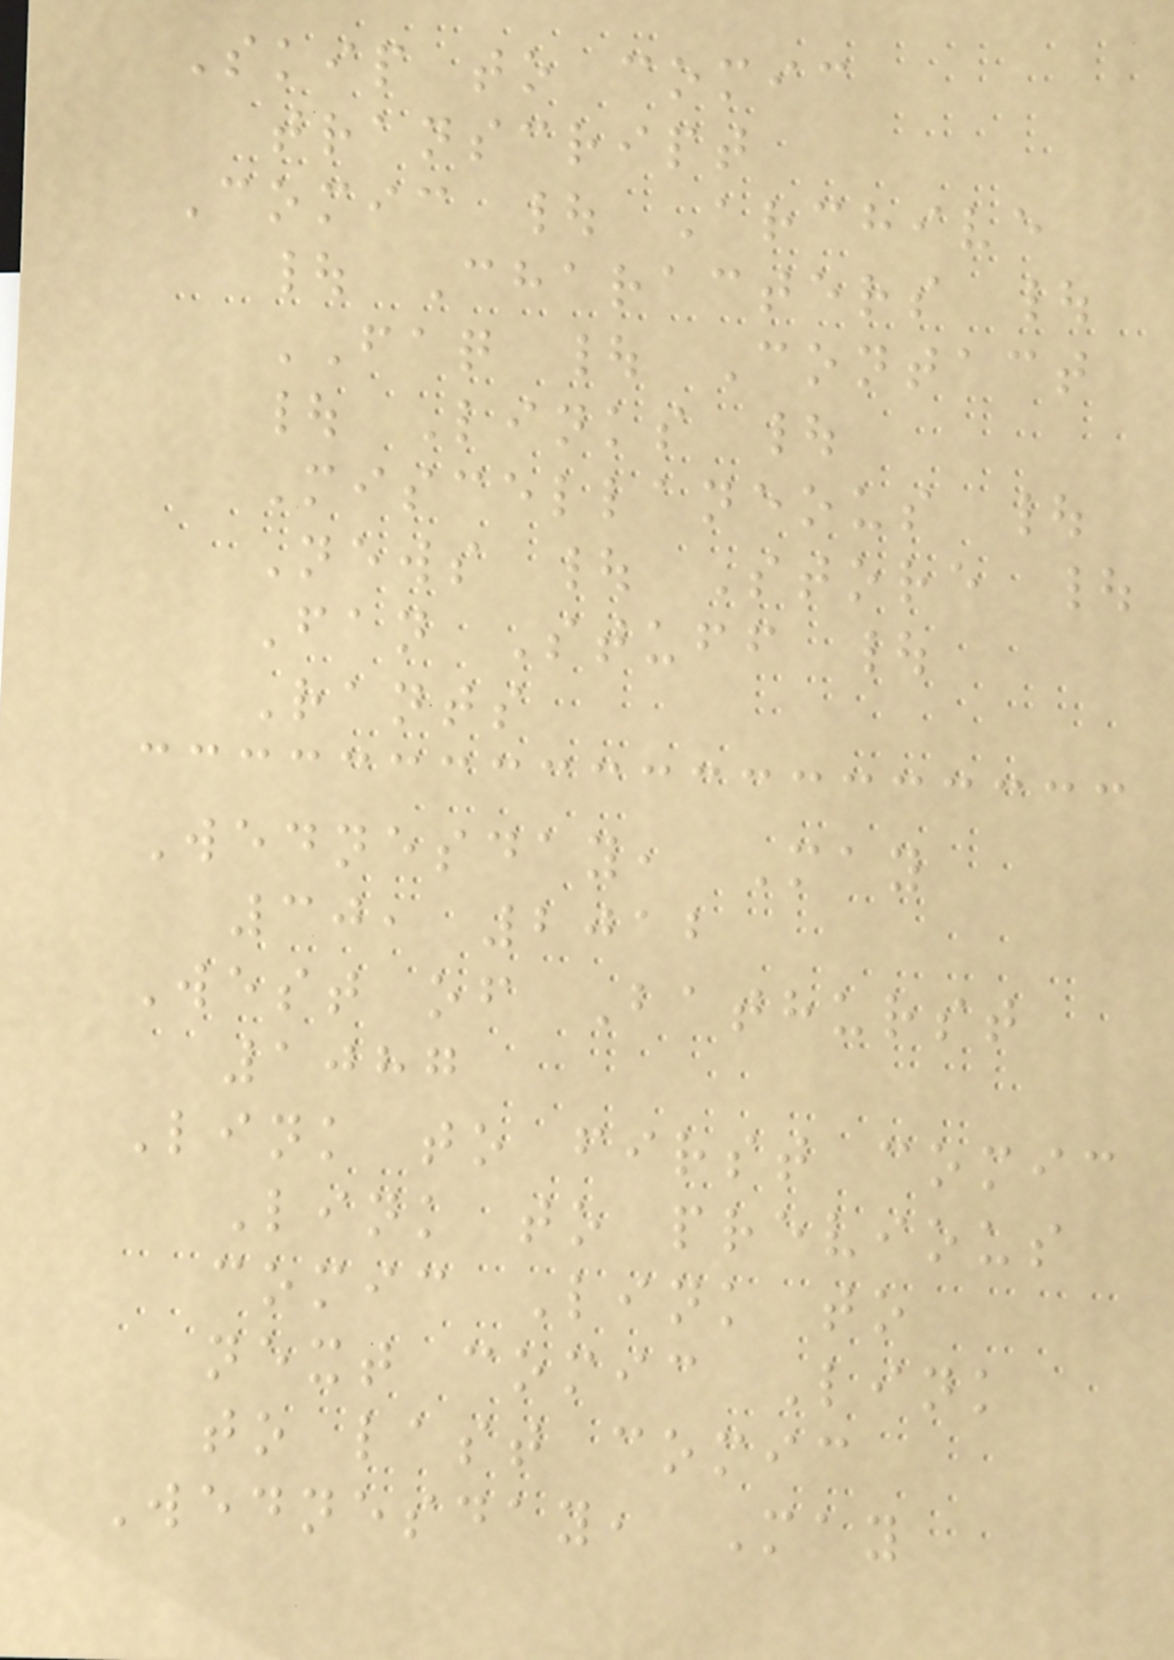Skip to comic
transcript
Comic | Archive
| Characters |
FAQ | Contact
| Links |
Miscellaneous |
News | Store |
Fan Stuff |
Rants
Wednesday, May
30, 2012
West of Bathurst
1087
Link to first comic
Link to previous
comic Link to
next comic Link
to last comic
Wednesday, May
